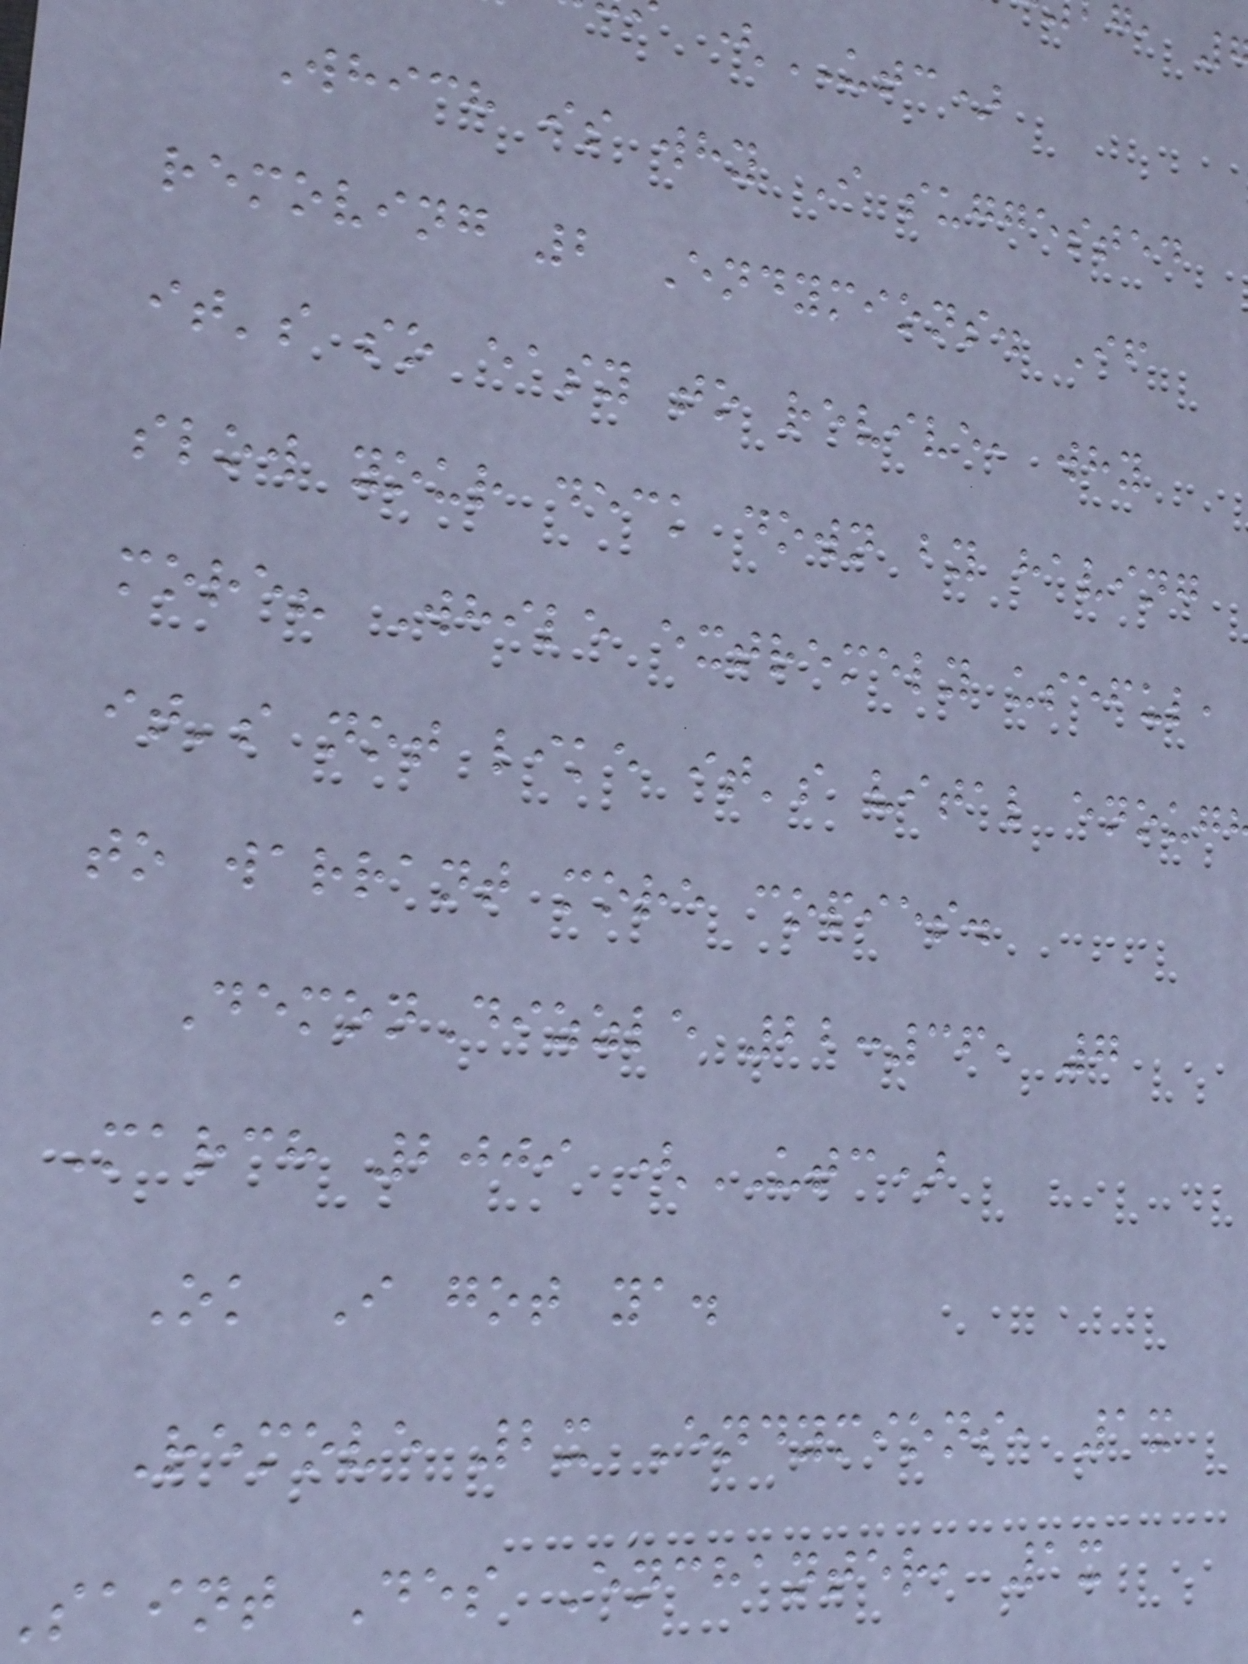(UTC)
Which is why I suggested
removing 2 Endymions. If
it's so easy to revive, why
slow your deck down by having
more? While extremely useful,
it's not like it's vital enoug
to warrant more copies.
DemonDizzle 22:36, 7
March 2009 (UTC)
Ok I got ya.
Remove 2x Endymions, 1x
saint Des Enchanter, 1x
